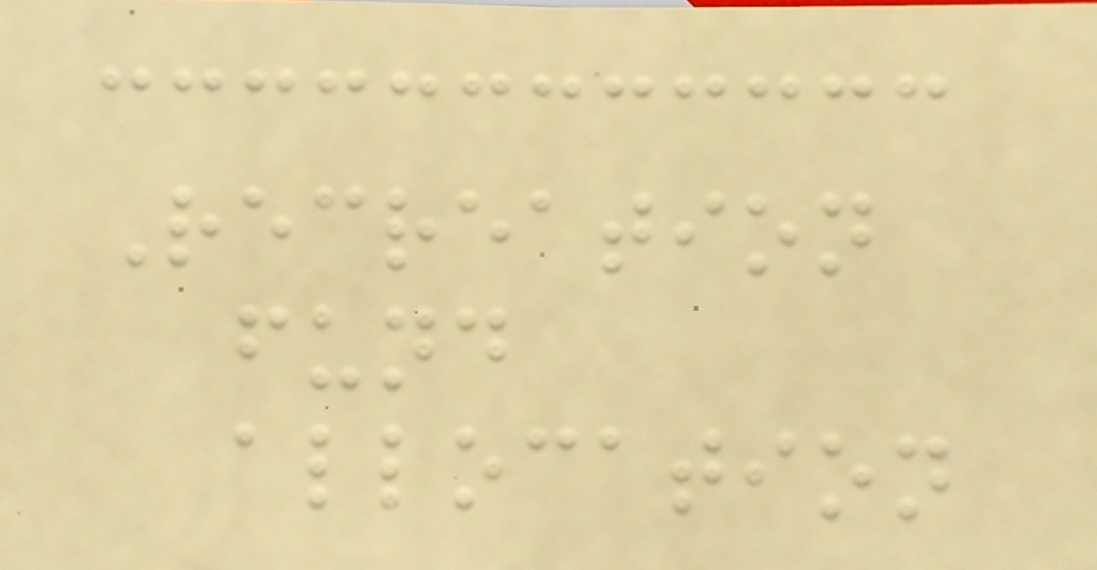Recreation
fund
allocation
